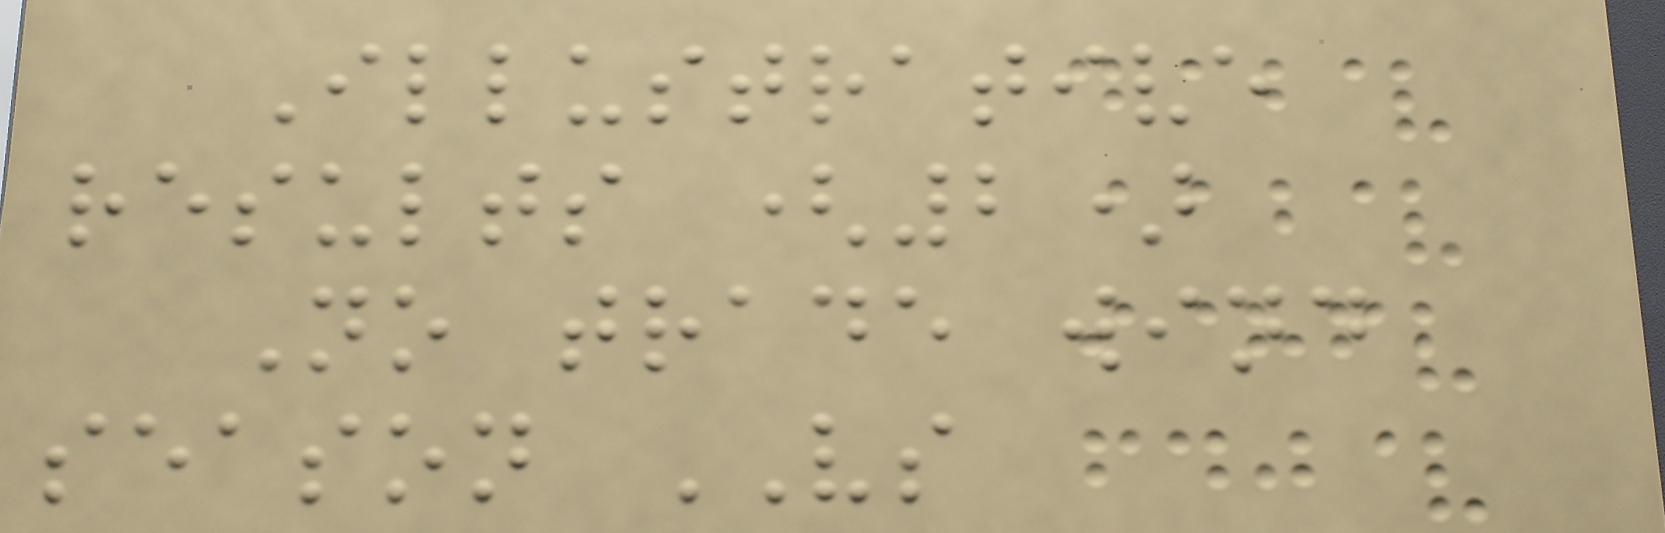Illustrative
results (2)
No trade wind
season VS
